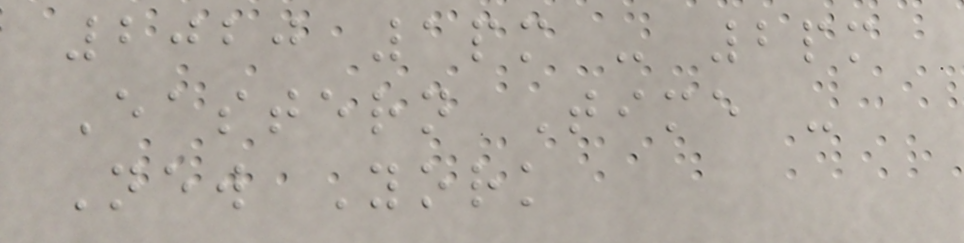2020 1pm - 2pm
Eastern Time -
New York
